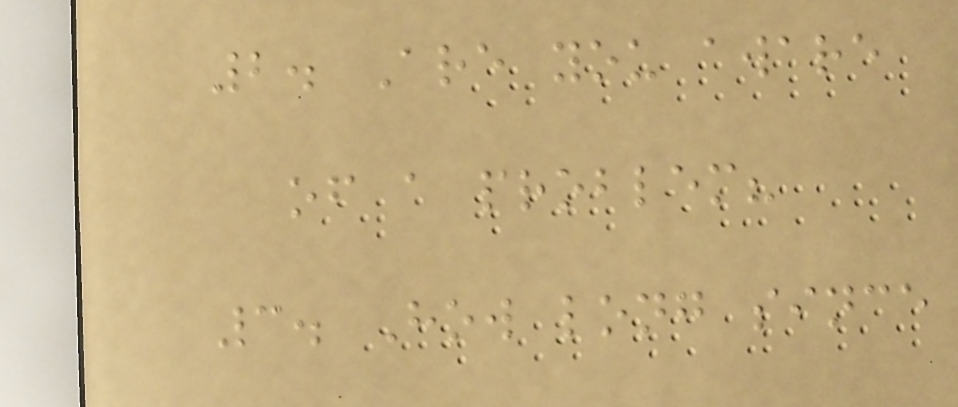2. Are you aware
of a problem?
3. How long since
